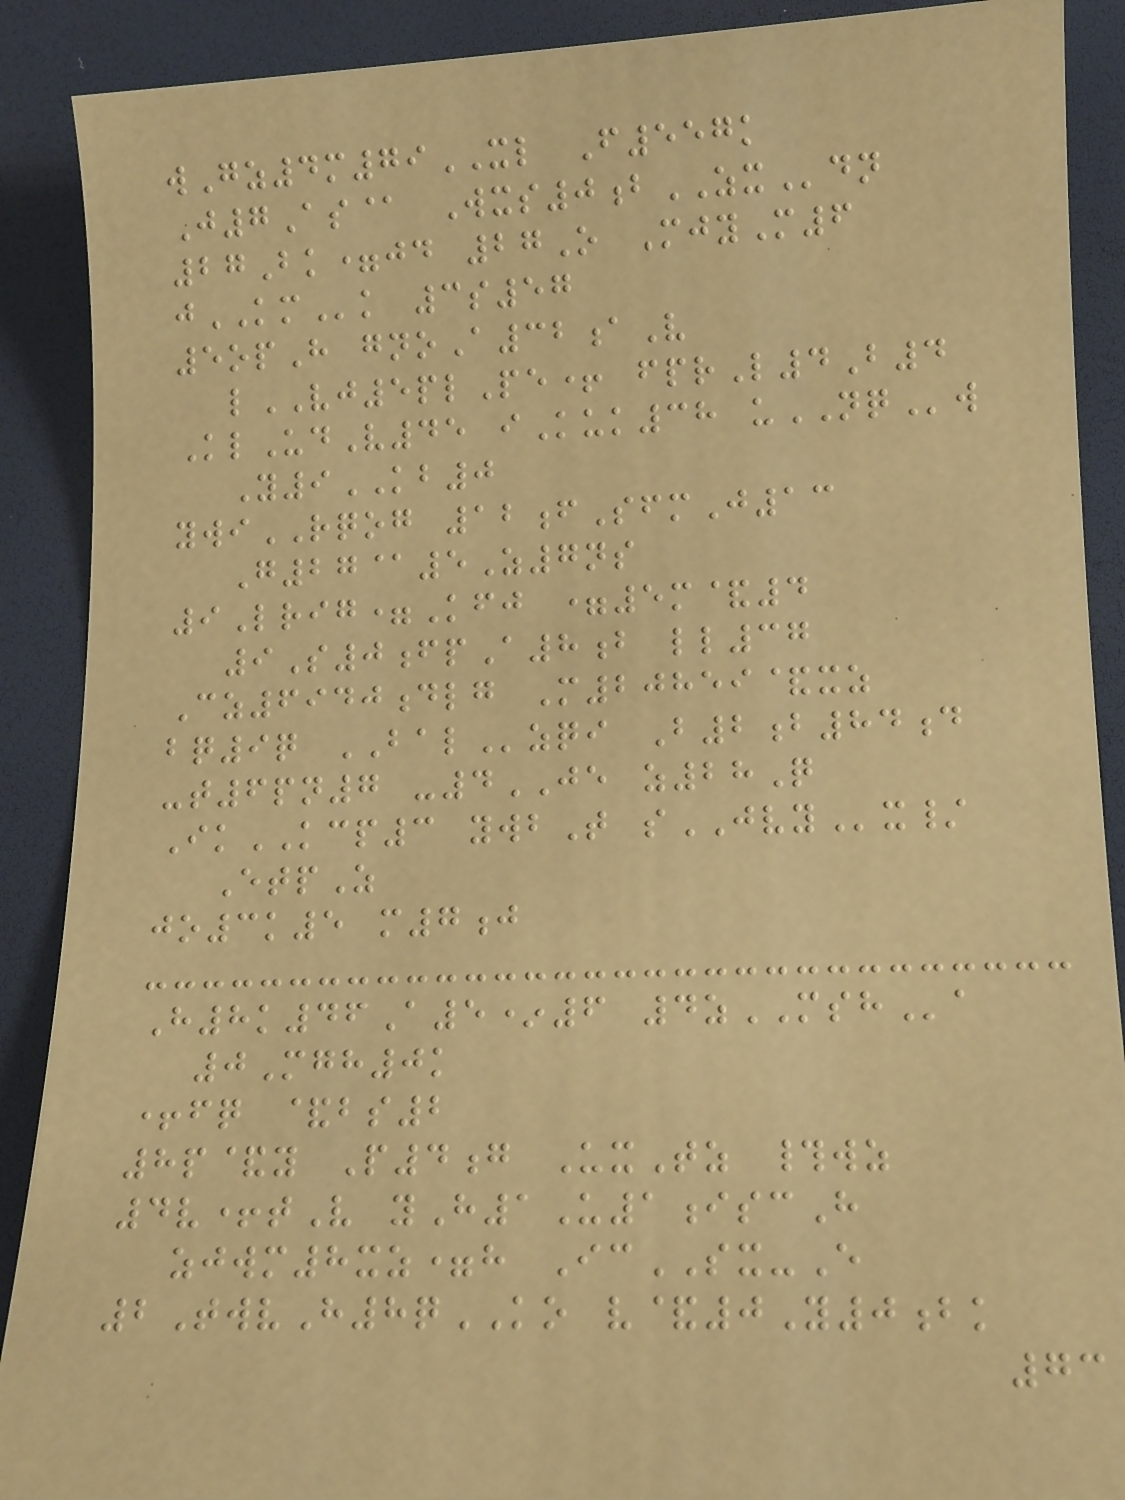wGz4m79XL F557k
J7As@ Wxs0bZXdn
27Bk=jd 27O MjyM6
jKMk 3s57
5opH gnoA32aV
lVJ5plPe+ fprL4B4
KlUdV45 iKuk38 uNQw
Y9KB0
ywiRQOG 12fSfmJ13
G27@5Z7ns
9Lrig=Kfj =5m&4
9S0fpA8b ll37
Cz6940dlg M20859&xz
bq9q BALzqi B2b84d
-t6pn7 -4JE z28Q
IkKCP3 ywbT sJVYx/
EtpZ
jo3k5 m7j
H8k46A5*6 4zMSHa
0Mgh0k
+fq &bs2
8p&y P4g UxTz #wz
4v+tV yH1U1iscH
zjwm8xz=h IcSX-E
2TwvH8qKO v&0Y0bk
73
